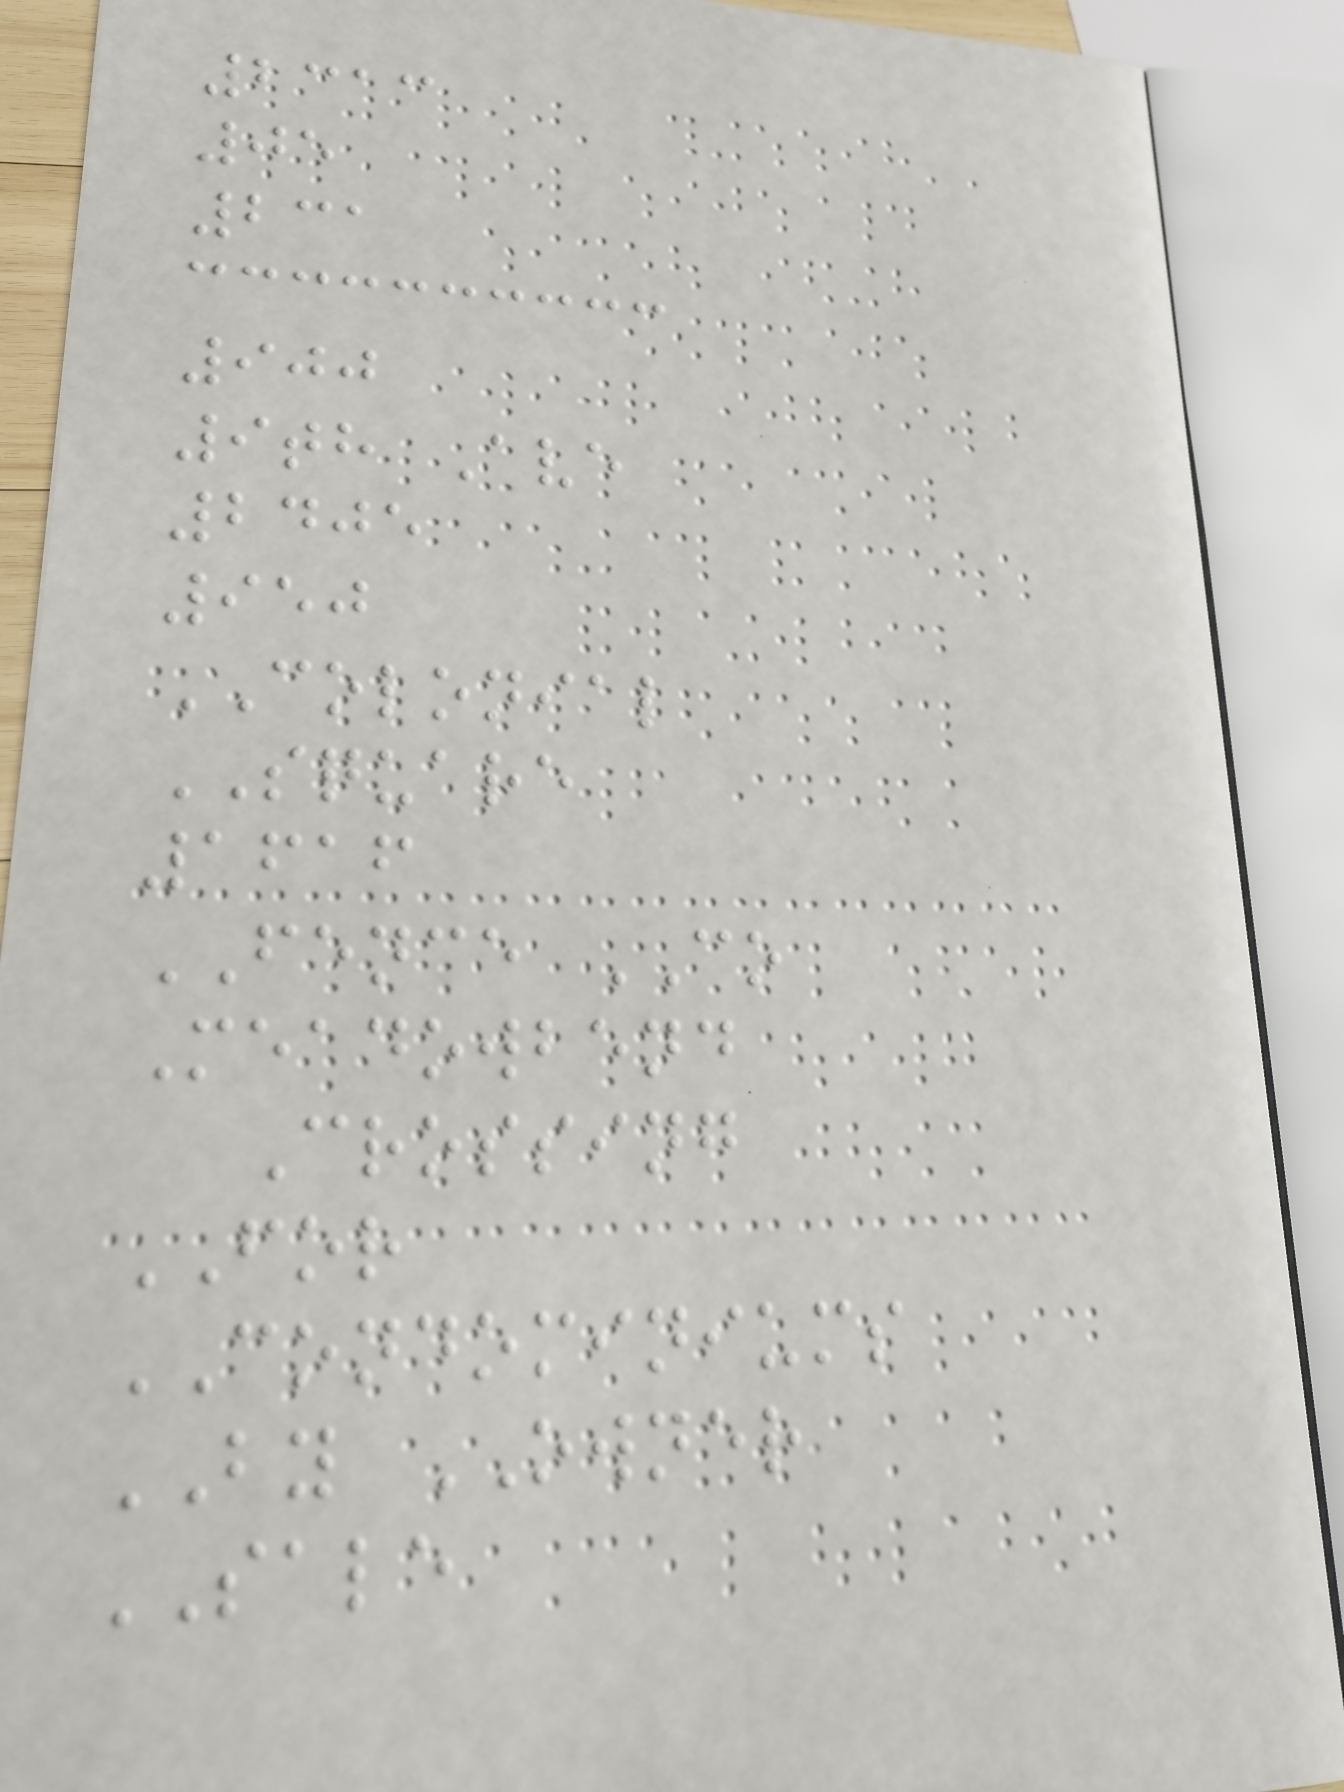2313
05
231
900
9th Ave
2405
950
COLONIAL
SQUARE
1616
FENCE CO
Meadowbend
Crossing
FOR
CONDOMINIUMS
BY OWNER
SALE
